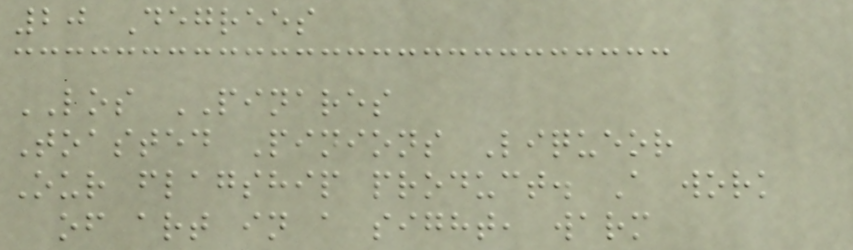20 Degrees
LOS PINARES
Toasted Pinions Liqueor
Our flagship product. A work
of art in a sight, warm
